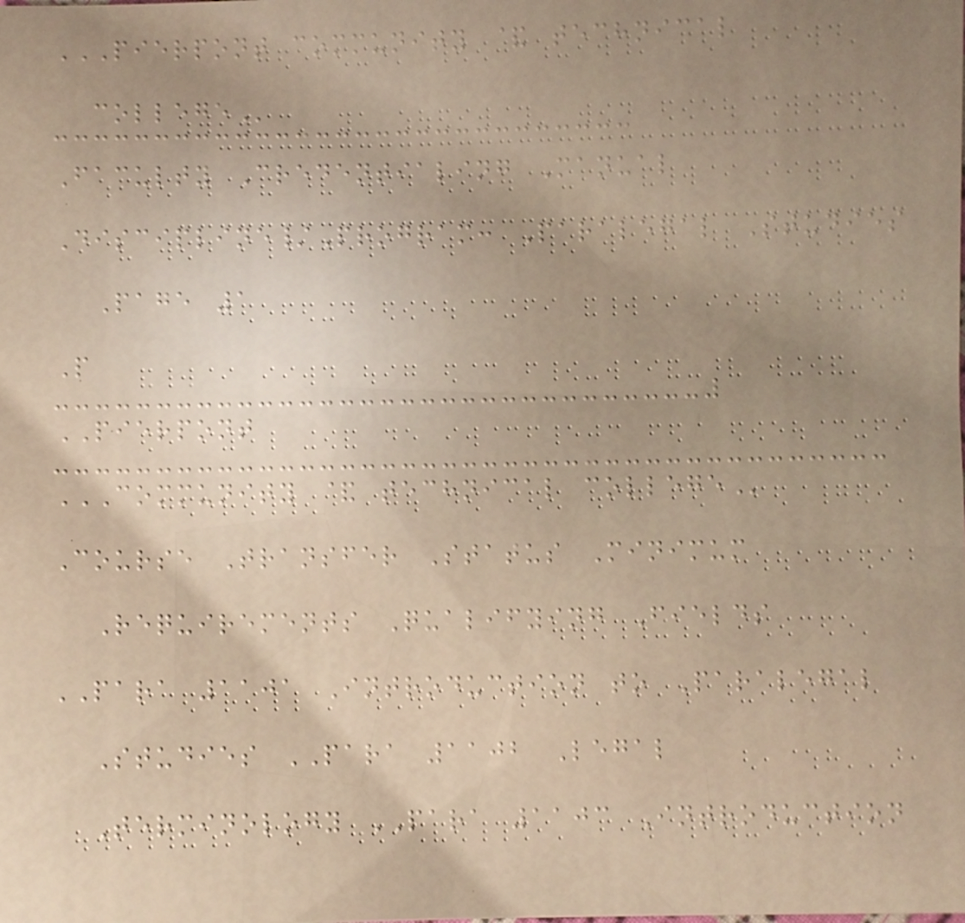PIERPONT COMMUNITY & TECHNICAL
COLLEGE
Faculty Credentialing Manual
Discipline/Program: Paralegal Studies
Page 1
P
PIERPONT
COMMUNITY & TECHNICAL COLLEGE
Course Transfer Status Minimum
Requirements Qualifying Fields
PARA 1101 Introduction to Paralegal
Studies PARA 1102 Legal
Terminology PARA 1103 Introduction
